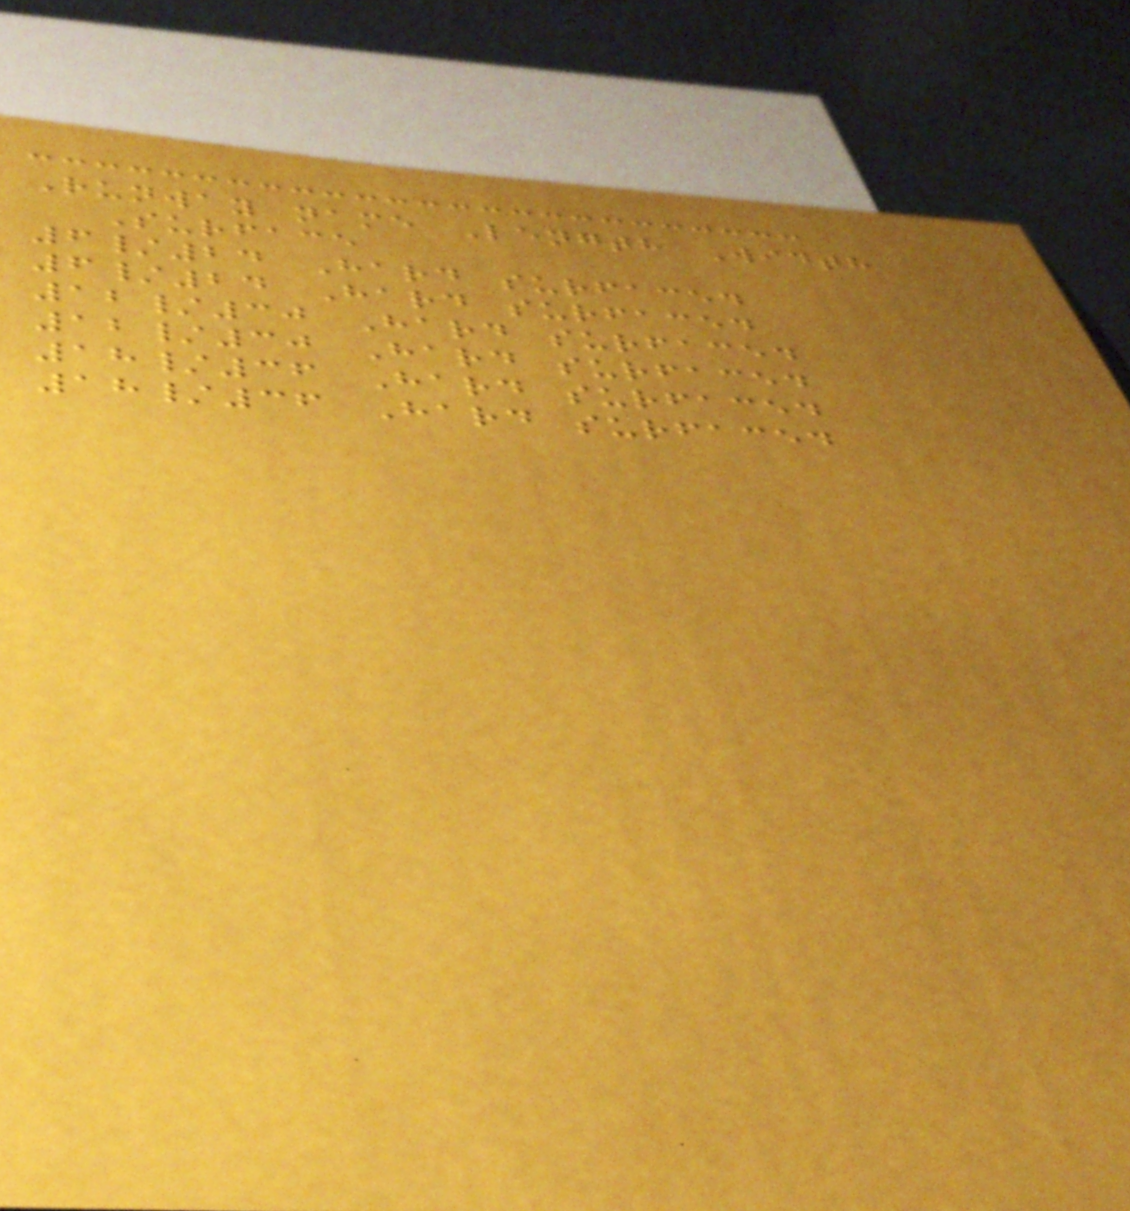Runway name Length Width
Surface
6/24 Hard surfaced
6/24 Hard surfaced
12/30 Hard surfaced
12/30 Hard surfaced
18/36 Hard surfaced
18/36 Hard surfaced
